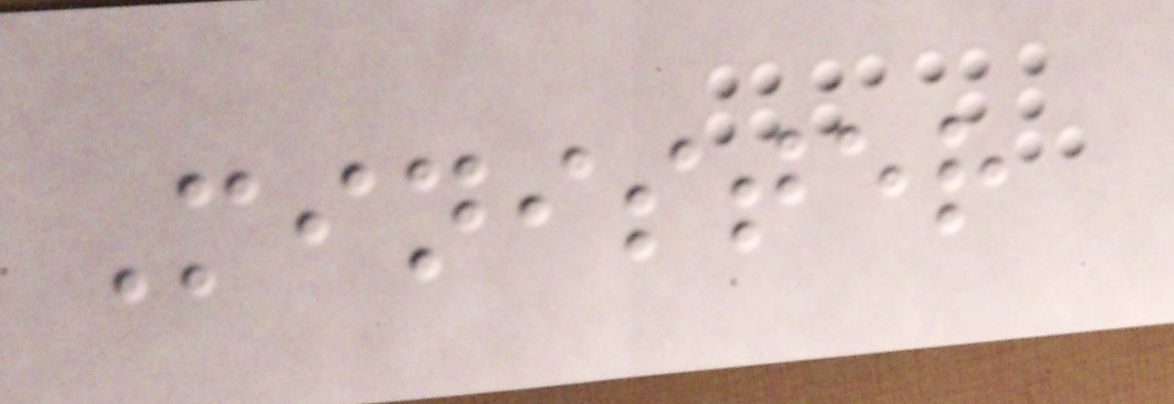Minister
